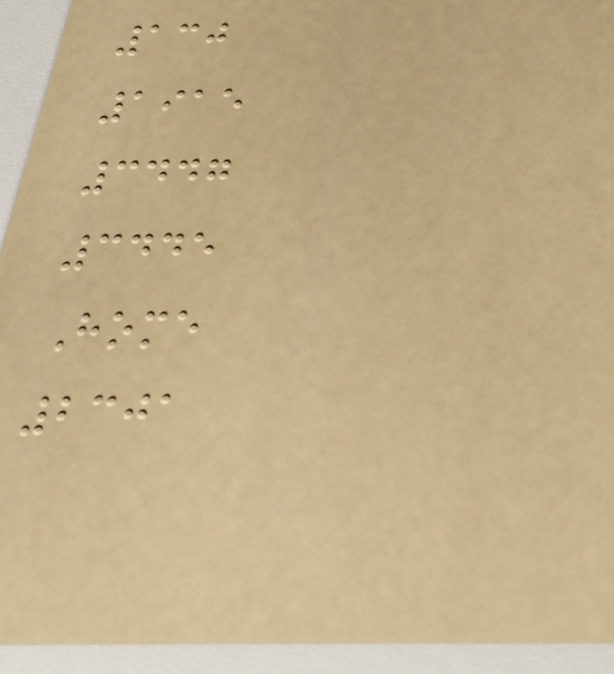130
1915
3447
3445
Home
2301
